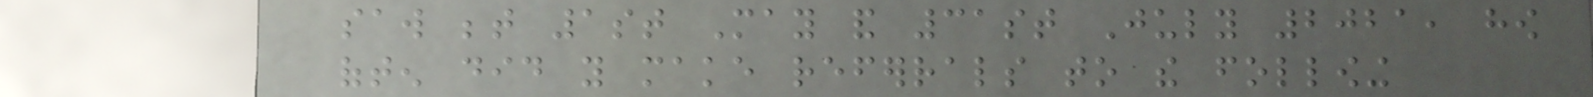saw between 1st May and 31st July 2021, how
often did you make referrals to the following
